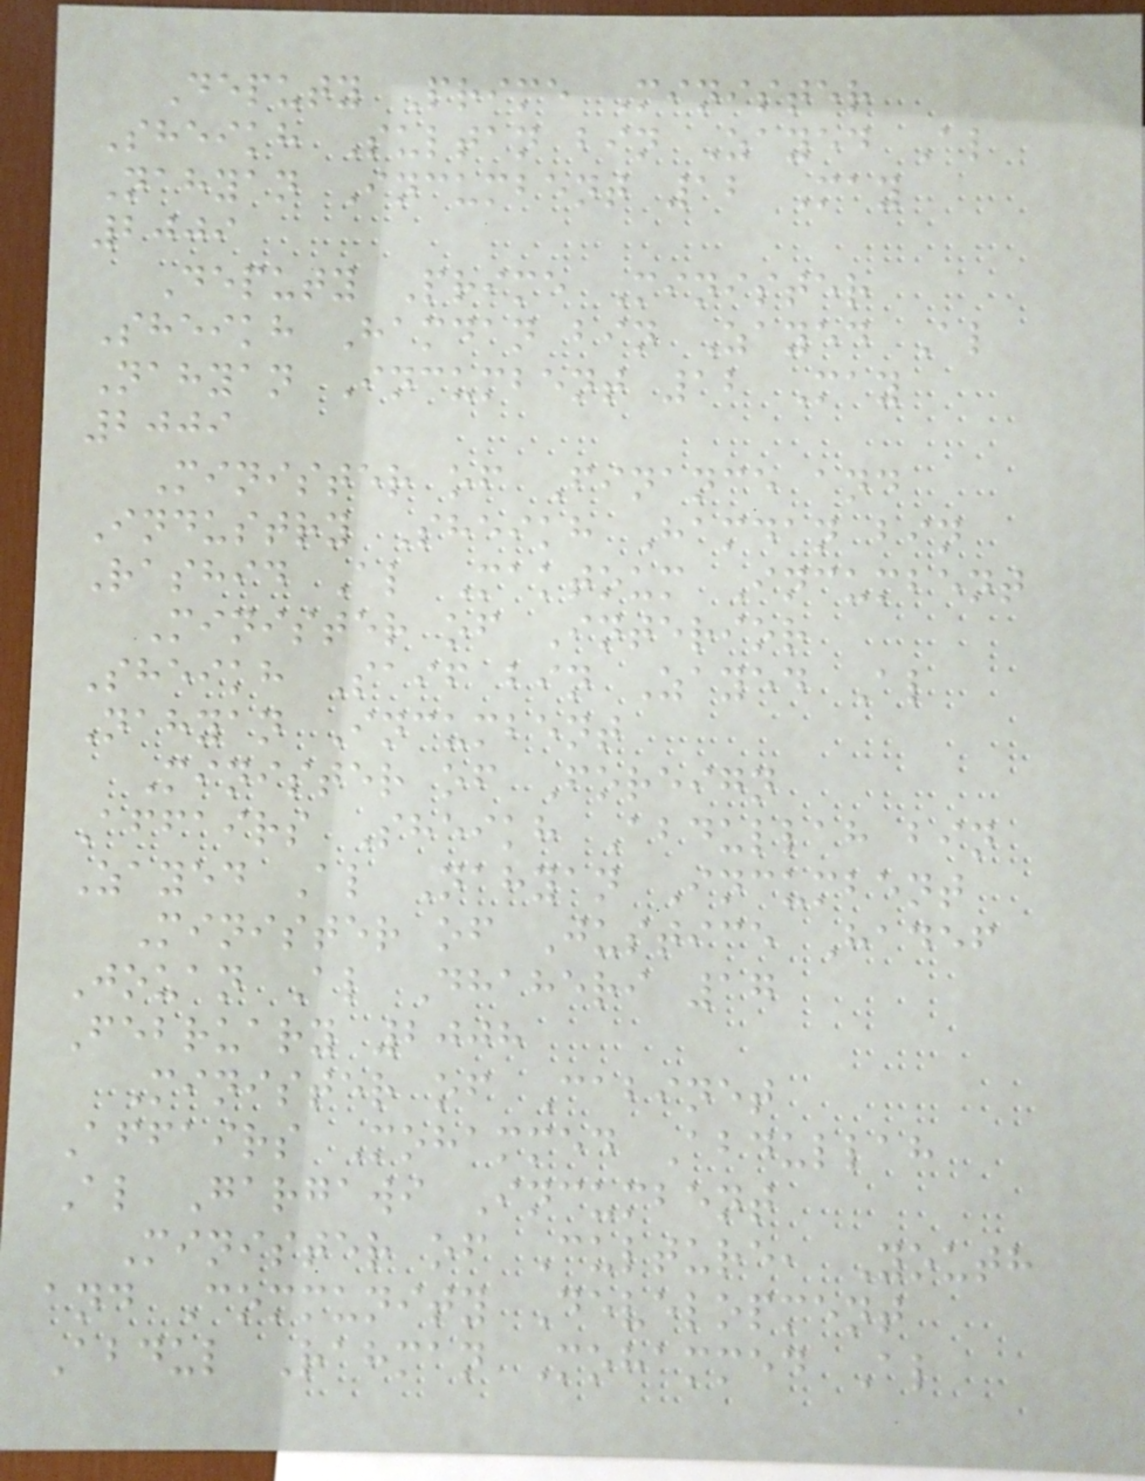Deputy Prime Minister
Sheikh Sultan bin Zayed Al
Nahyan Incumbent 12 May
2009
Deputy Prime Minister
Sheikh Hamdan bin Zayed Al
Nahyan Incumbent 12 May
2009
Minister of Finance and
Industry Sheikh Hamdan bin
Rashid Al Maktoum Incumbent
Minister of Interior
Sheikh Saif bin Zayed Al
Nahyan Incumbent
Minister of Foreign
Affairs Sheikh Abdullah bin
Zayed Al Nahyan Incumbent
Minister of Justice Hadef
Jouan Al Dhaheri 17
February 2008
Minister of Cabinet
Affairs Mohammed Abdullah
Al Gargawi Incumbent
Minister of Culture, Youth
and Community Development
Abdul Rahman Mohammed Al
